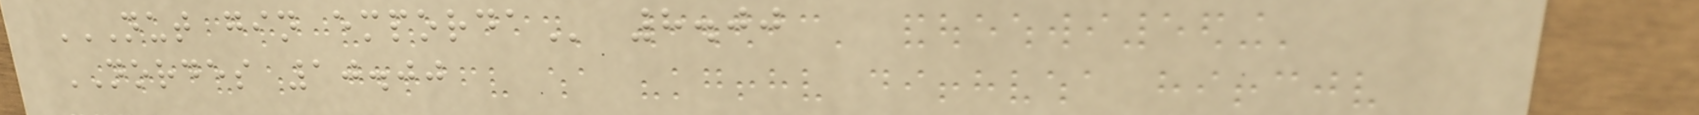NUT GIN EMPORDA 8.00
NORDES 10.00
